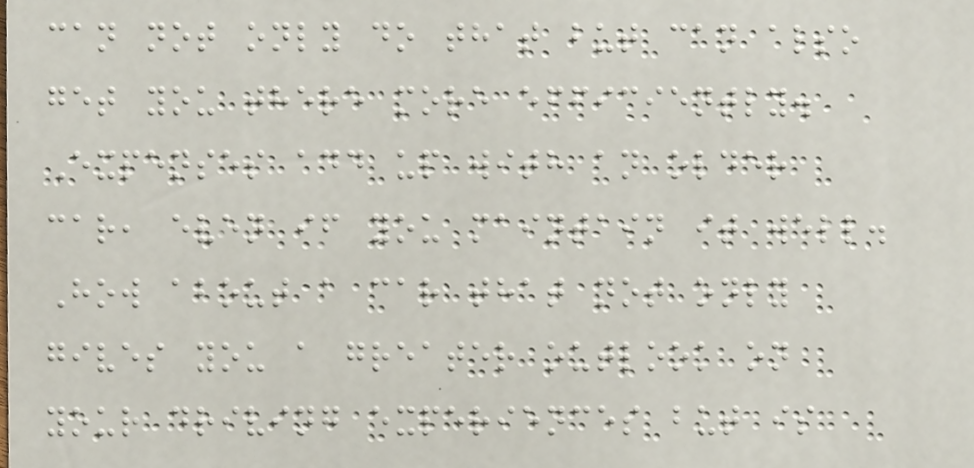can not only do that but can also
get you there more efficiently.
Expenses add up with an older
car, even if you maintain it well.
How about a car that not only
gives you a greater outlook on
your driving experiences but is
